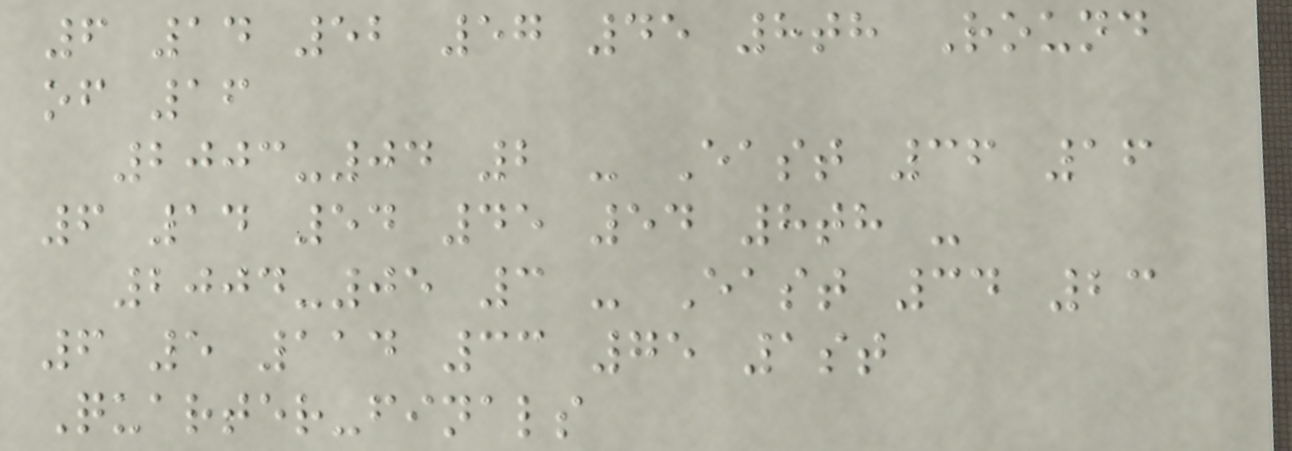6 14 52 57 45 8th Round
of 16
2003-04 2 - East 36 16
6 14 54 45 54 8th -
2004-05 3 - East 34 23
6 5 114 33 75 1st
Quarter-finals
